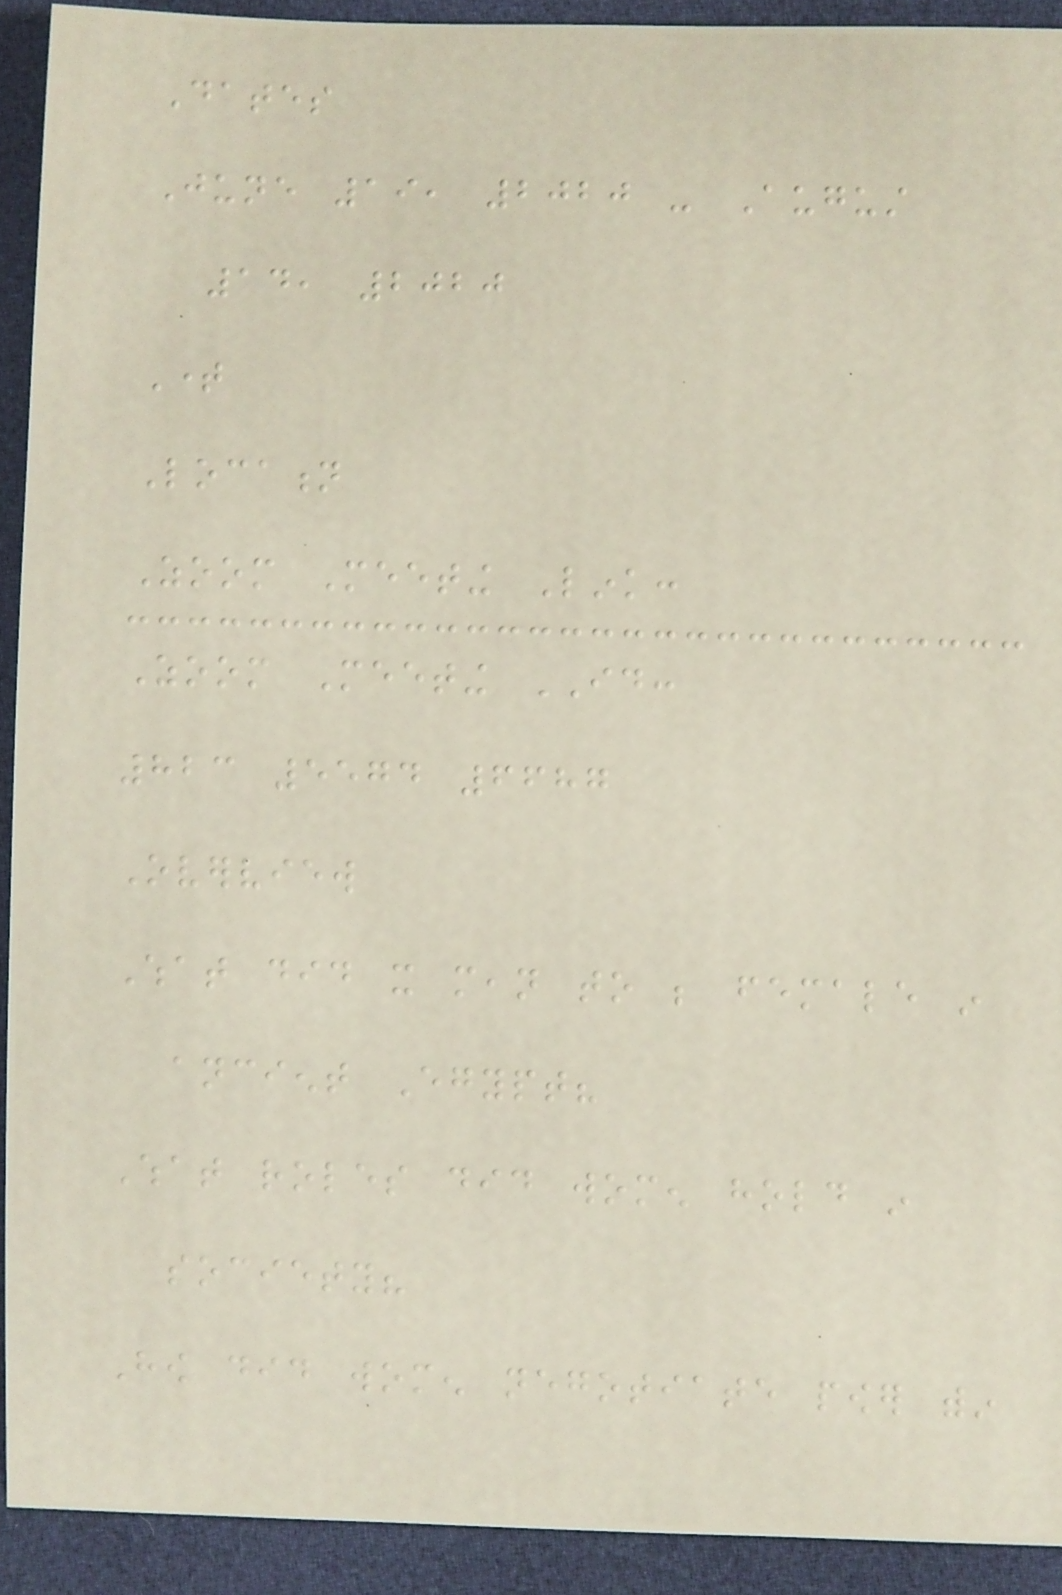Dates
June 19, 2020 - August
14, 2020
Time
Location
Zoom Meeting Link:
Zoom Meeting ID:
823 5574 6687
Overview
What did it mean to be female in
ancient Egypt?
What roles did women hold in
society?
How did women negotiate power within
